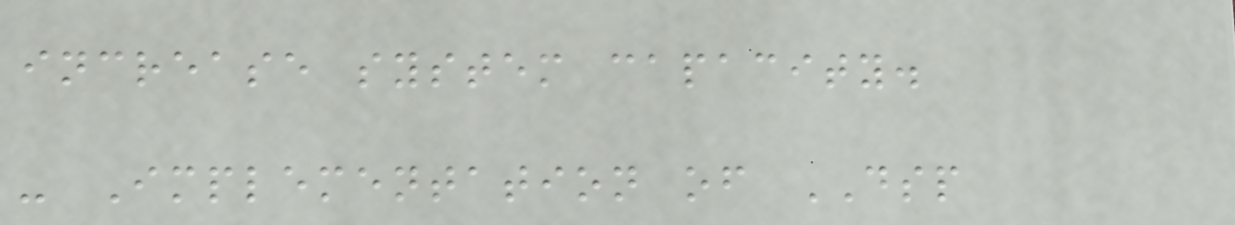increase system capacity.
- Implementation of DSP
